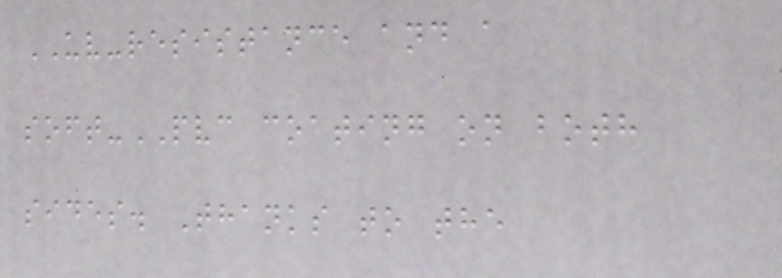UV-resistance and a
soft-PVC coating on both
sides. Thanks to the
